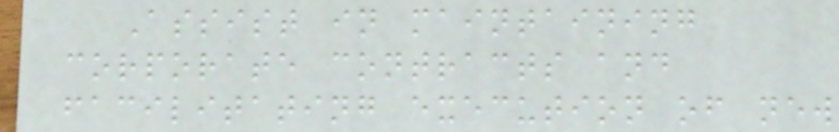Assist in maintaining
corporate contracts and
facilitating execution of new
